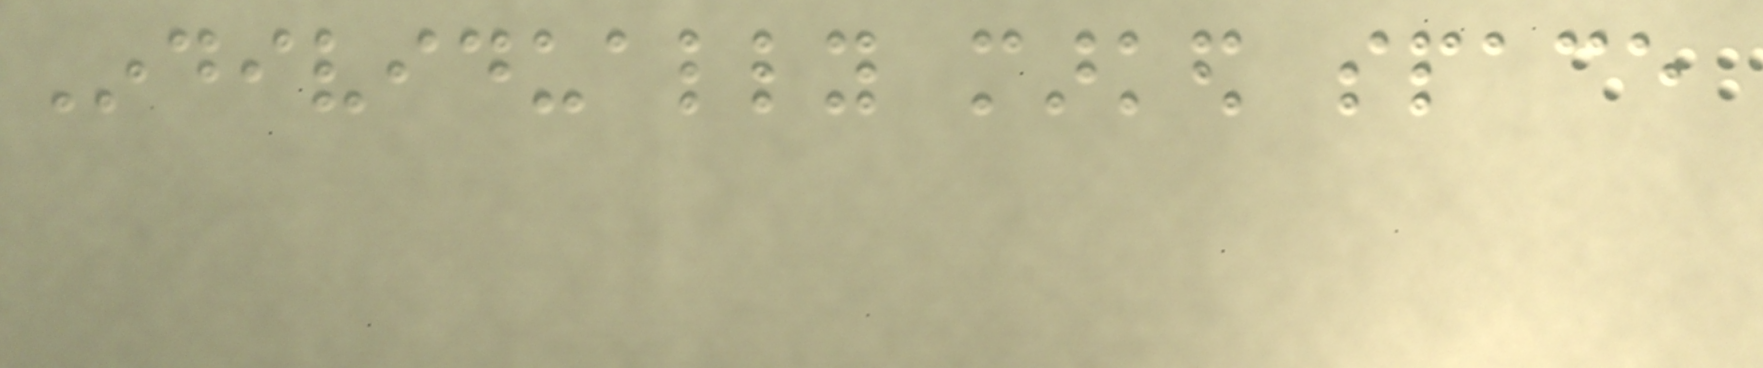Individually marked space
